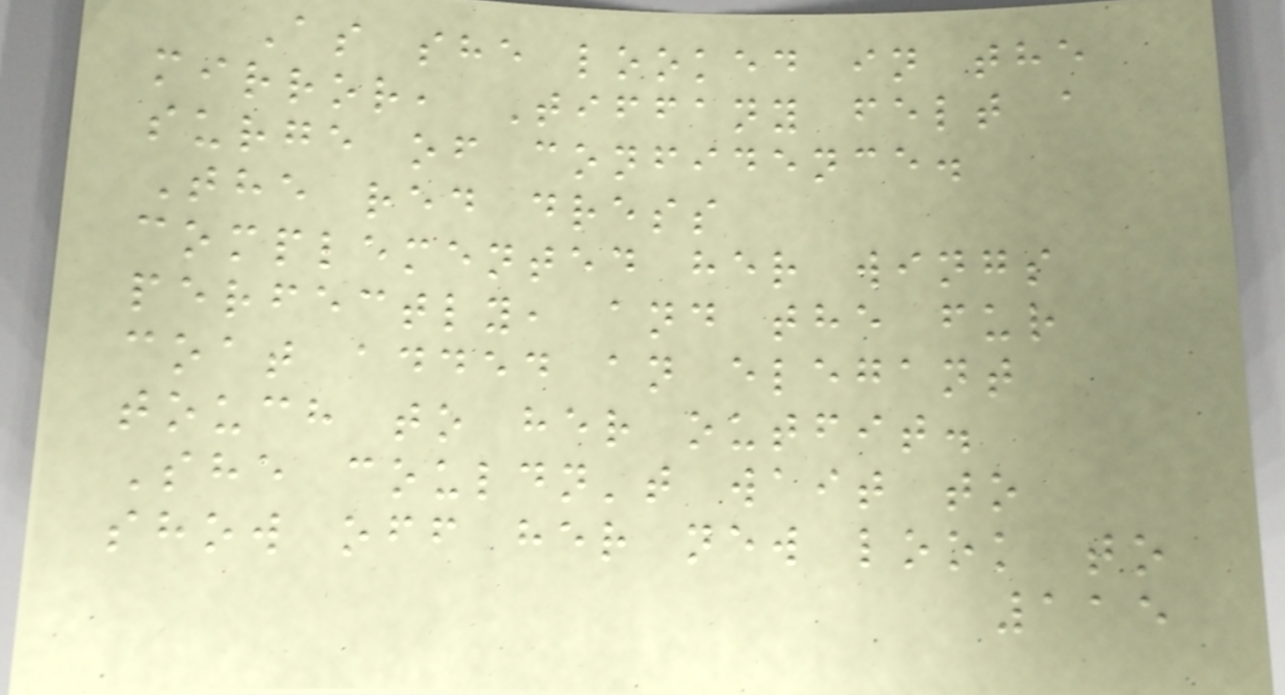As she looked in the
mirror, Tiffany felt a
surge of confidence.
The red dress
complemented her wings
perfectly, and the fur
coat added an elegant
touch to her outfit.
She couldn't wait to
show off her new look to
115
